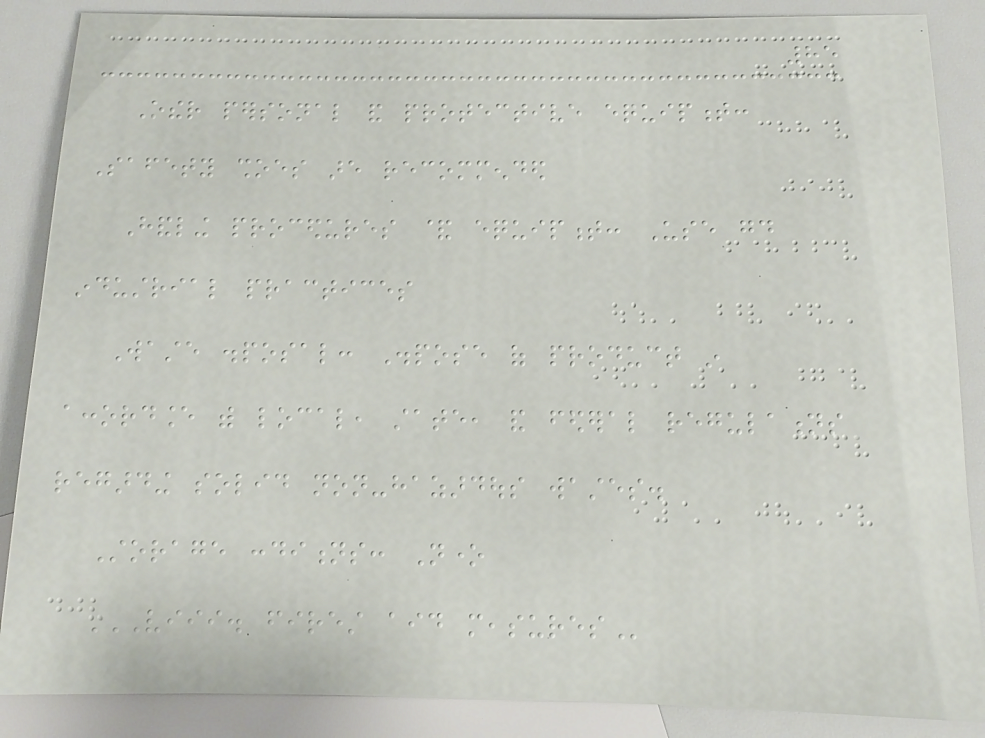85
Other personal and protective equipment:
Safety shoes are recommended
Handling procedures & equipment: Use good
industrial practices
Waste disposal: Dispose of product in
accordance with local, state, and federal regulations
regarding solid non-hazardous wastes.
Storage conditions: None
VIII. FIREST AID MEASURES
